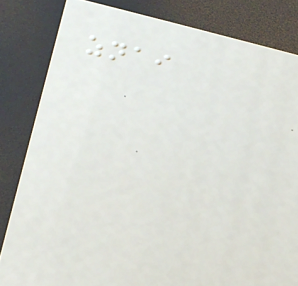znai
